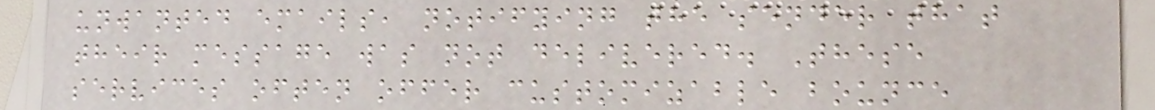unwanted emails, notifying the sender that
their message was not delivered. These
services often offer customizable bounce
